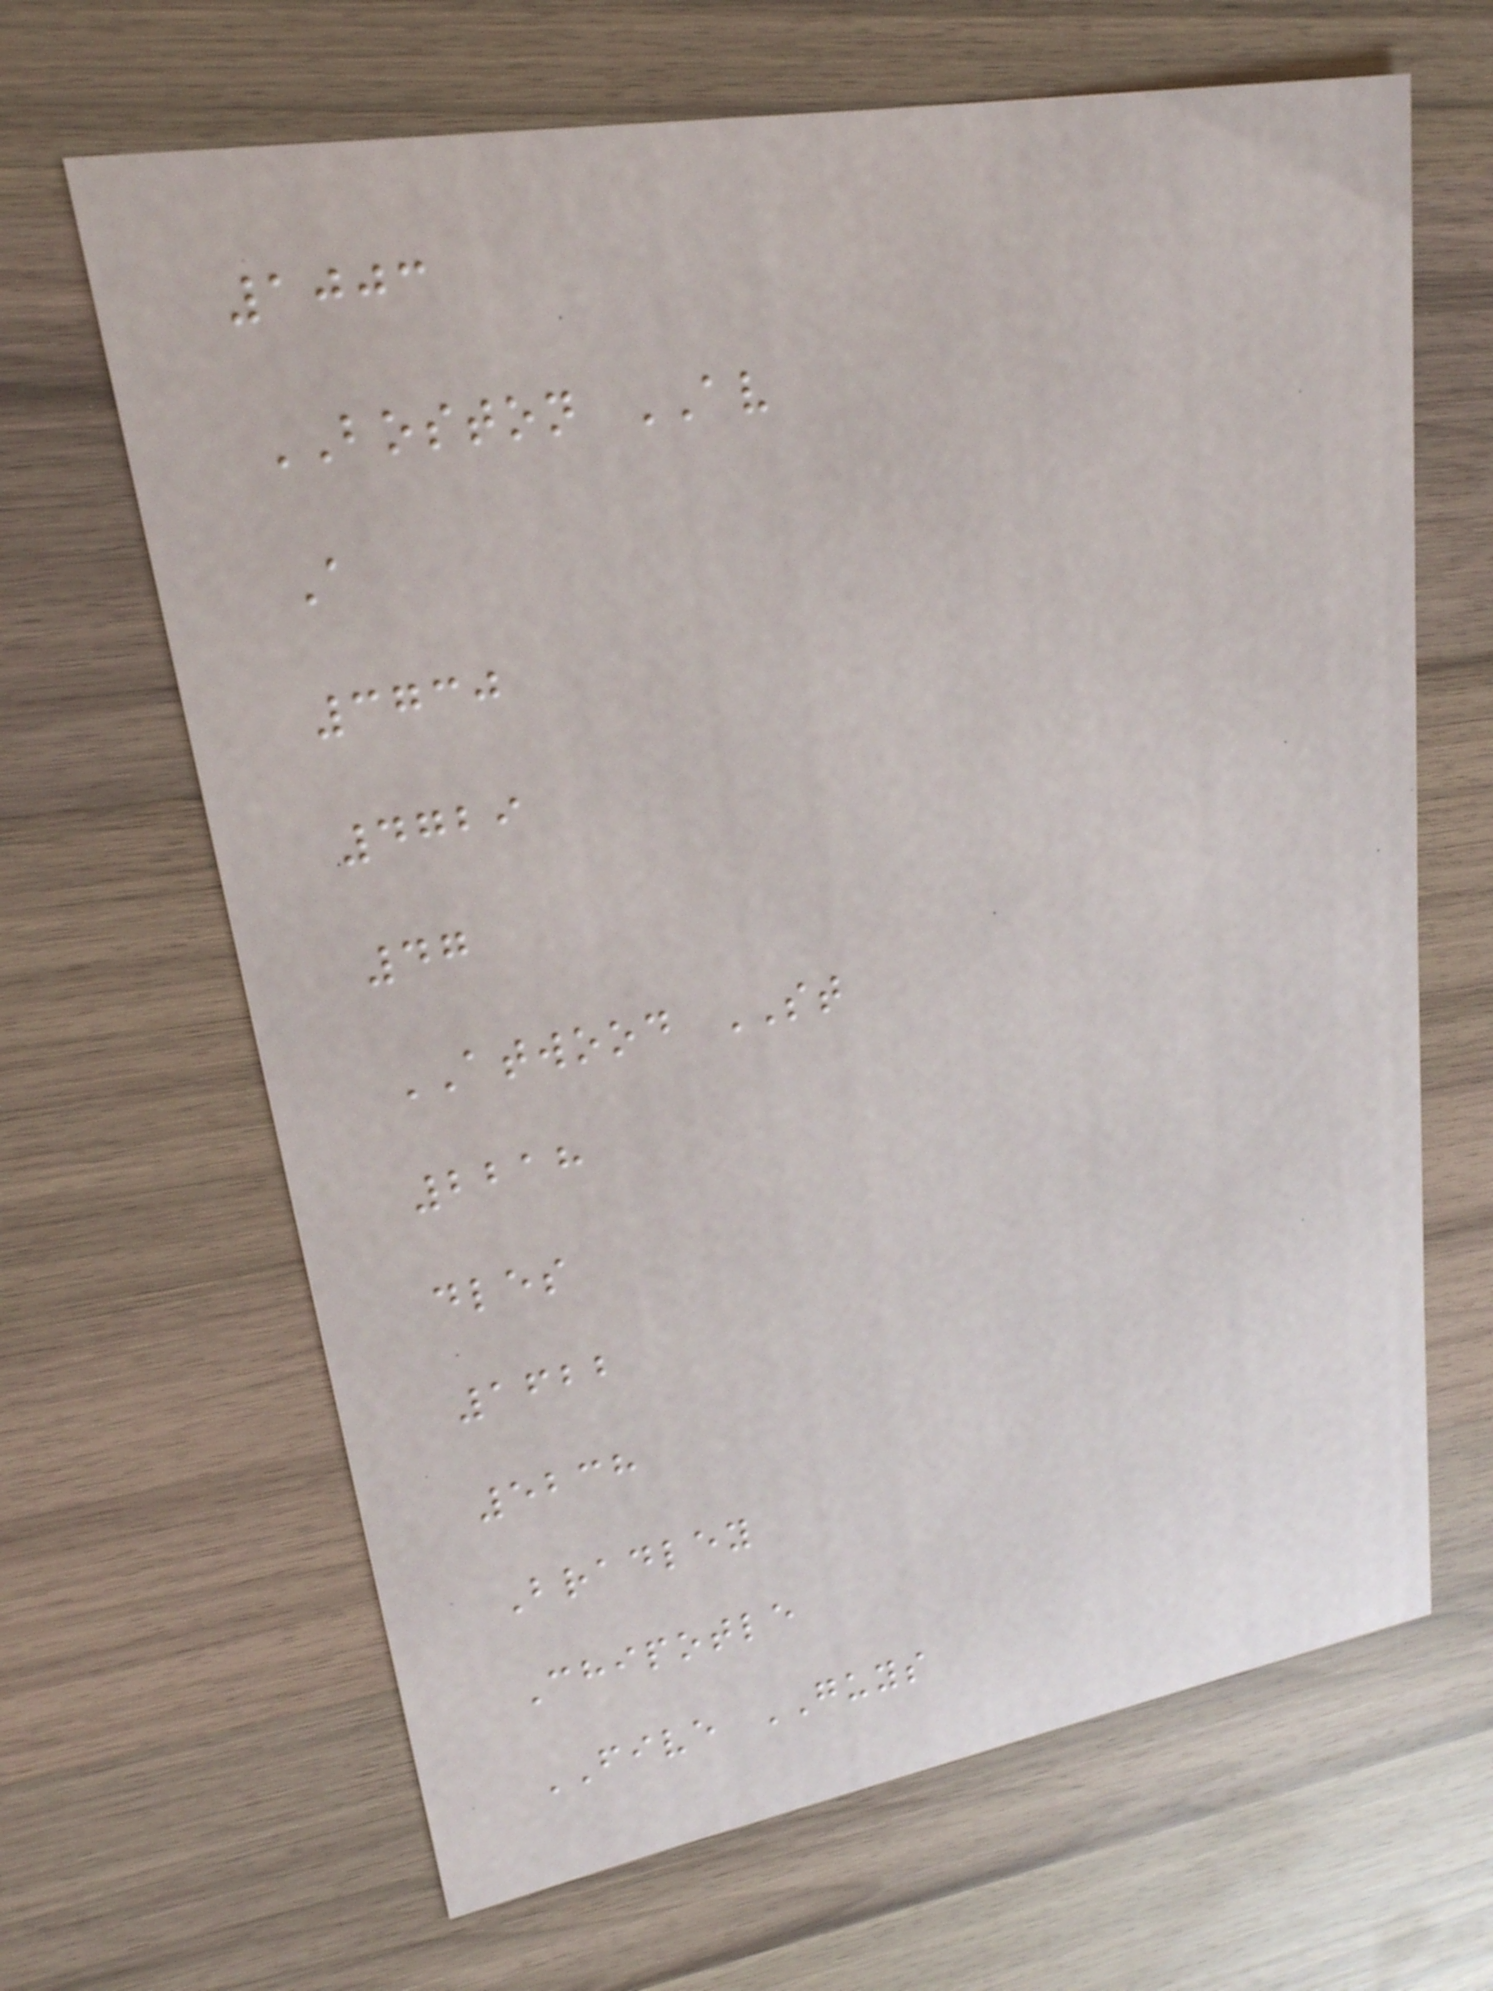1003
BOSTON AV
A
3730
4729
47
ATWOOD ST
2218
dles
1622
5238
Bradley
Chipotle
FIVE GUYS
